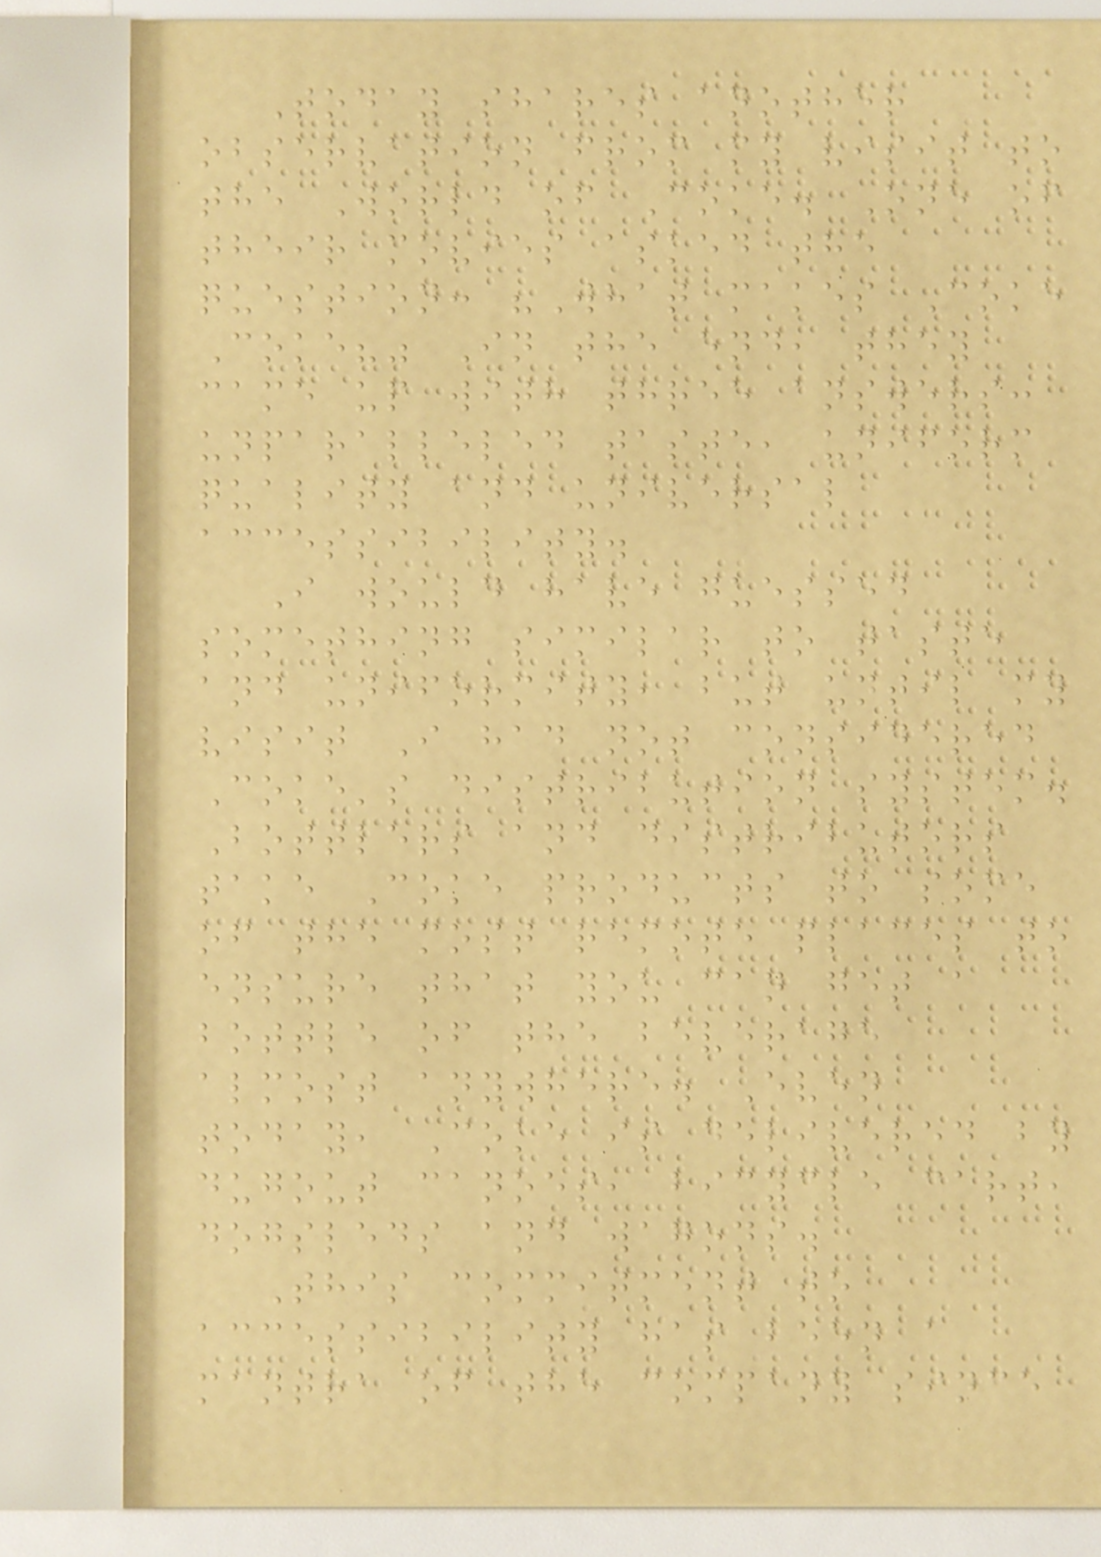Today shares another
observation from my visit to
the World of Coke. One of
their movies asked the
question: "What makes Coke
Coke?" In the end, they
came up with three answers:
unparalleled taste, uniform
quality and universal
accessibility.
I would have guessed
something similar to taste
and uniformity, but until my
visit I had not considered
Coke's distribution system.
Bottlers and distributors
take Coke products to some
of the most remote places to
ensure that you can get a
bottle of the beverage
almost anywhere. Even
today, Coke is delivered by
dugout canoes, bicycle cart,
dogsleds and wagons.
This commitment to
accessibility has been a
mantra of the company since
